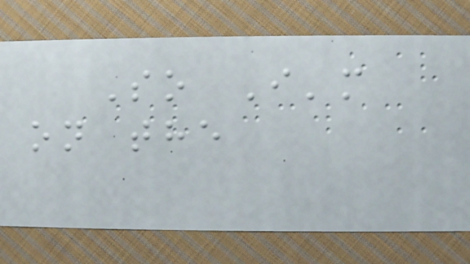So I'm
on the
